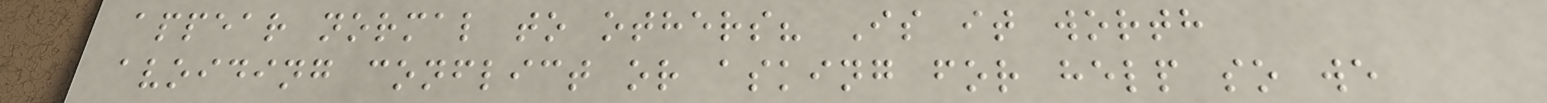appear normal to others? Is it worth
avoiding conflict or asking for help so we
